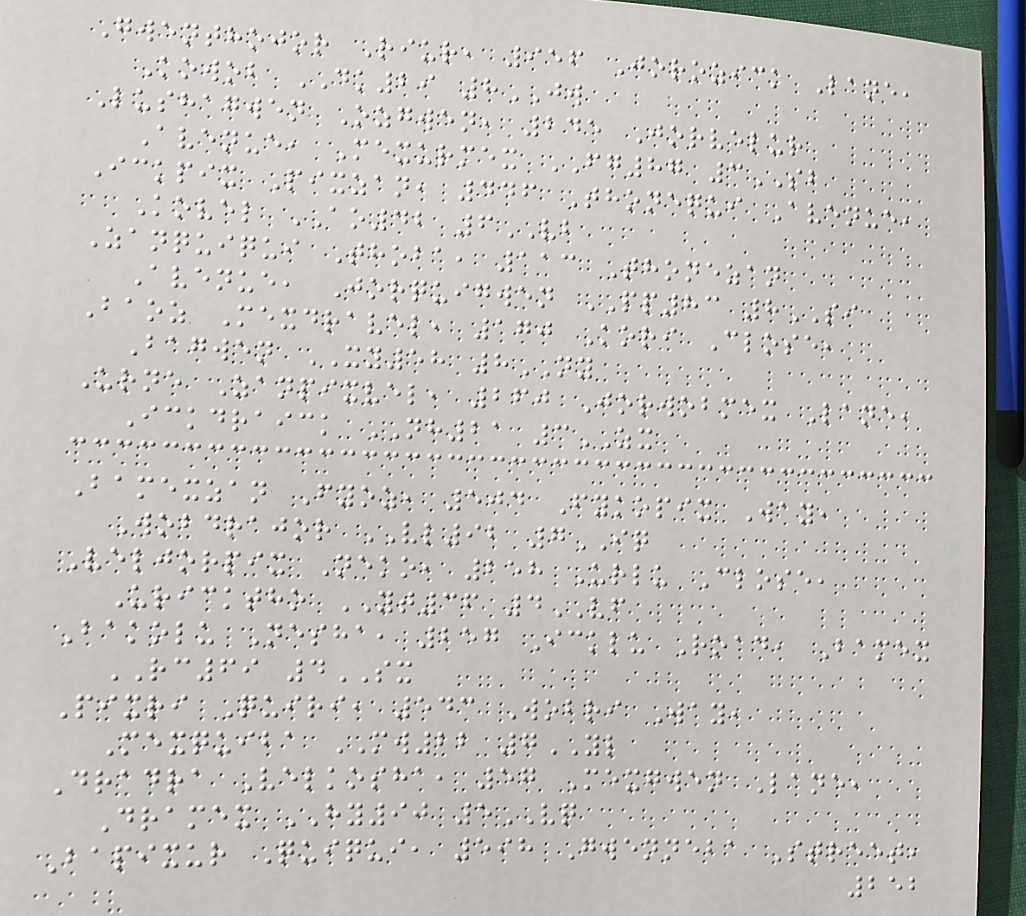Gwenthojor Riur, 956 Jorozick Lane,
Kowob DK29 8JW
Lushagwen Ozgwen, 245 Jorvelur
Avenue, Mexurmex FG87 3SB
Ickpix Pixzan, 446 Thonequi Avenue,
Kovel AO42 6VB
Zanquiqui Thoba, 113 Thonezan
Avenue, Jorquigwen PP83 8SI
Baoz Mexdravel, 170 Kori Close,
Bagwen XY58 8NY
Urne Zanpixvel, 260 Jorwobmex Lane,
Ickdraick NH21 3ZX
Bamexzan Fyoz, 504 Fykopix Way,
Wobdrajor VL92 7IQ
Veljorpix Neko, 258 Urlu Close,
Uricktho YT36 4VF
Bakolu Nesha, 257 Icklu Road, Bamex
RC69 4SX
Pixri Quiri, 543 Wobri Way,
Mexquiba MW22 7YL
Dradra Velkosha, 57 Mexgwen Lane,
Dramex HY90 5VQ
Bapixur Quiqui, 598 Gwenneba Street,
252
